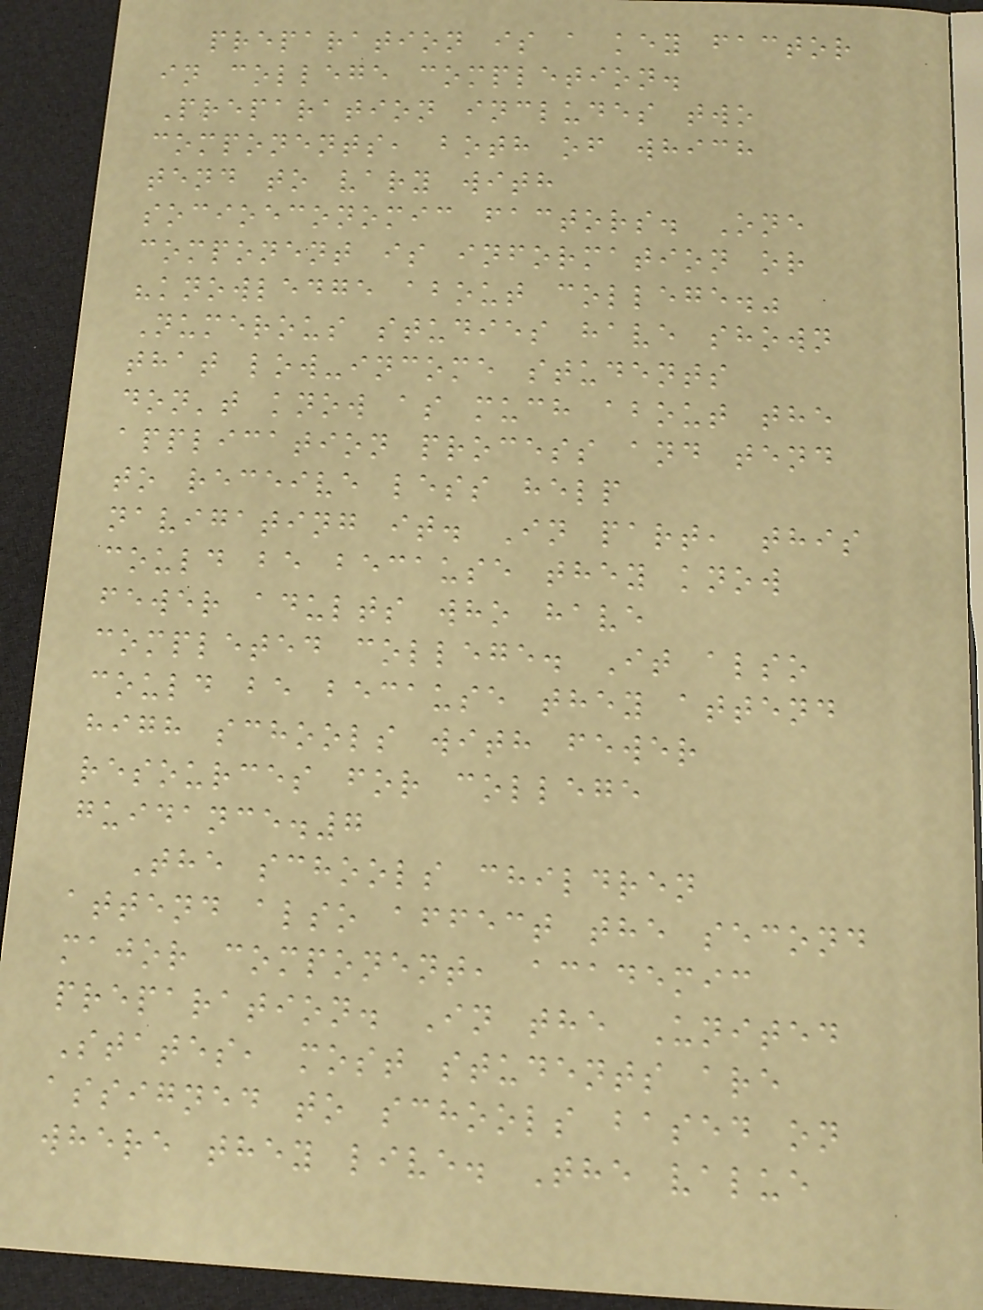preparation is a key factor
in college completion.
Preparation includes two
components, both of which
tend to vary with
socioeconomic factors. One
component is information or
"knowledge about college."
Numerous studies have shown
that low-income students
don't know as much about the
application process and tend
to receive less help
navigating it. In part, this
could be because they know
fewer adults who have
completed college. It also
could be because they attend
high schools with fewer
resources for college
guidance.7
The schools children
attend also affect the second
major component, academic
preparation. In the United
States, most students are
assigned to schools based on
where they live. The value
